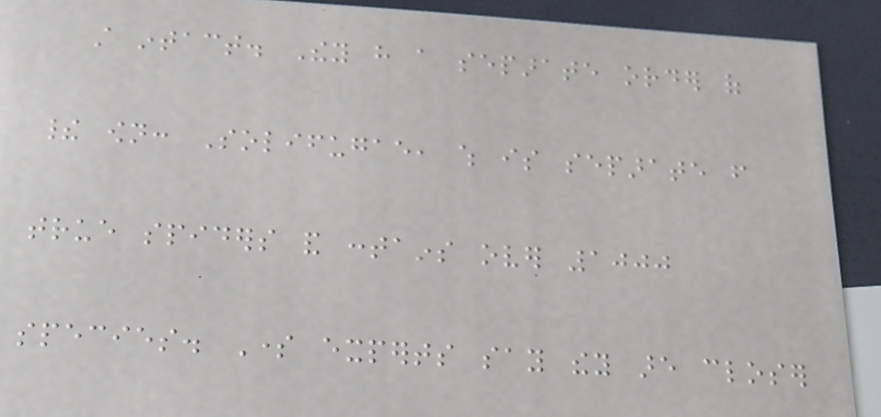still intact. They have a separate order of
their own: Solifugae, which is separate from
true spiders and contains over 1000
species. Some experts say they are closer
